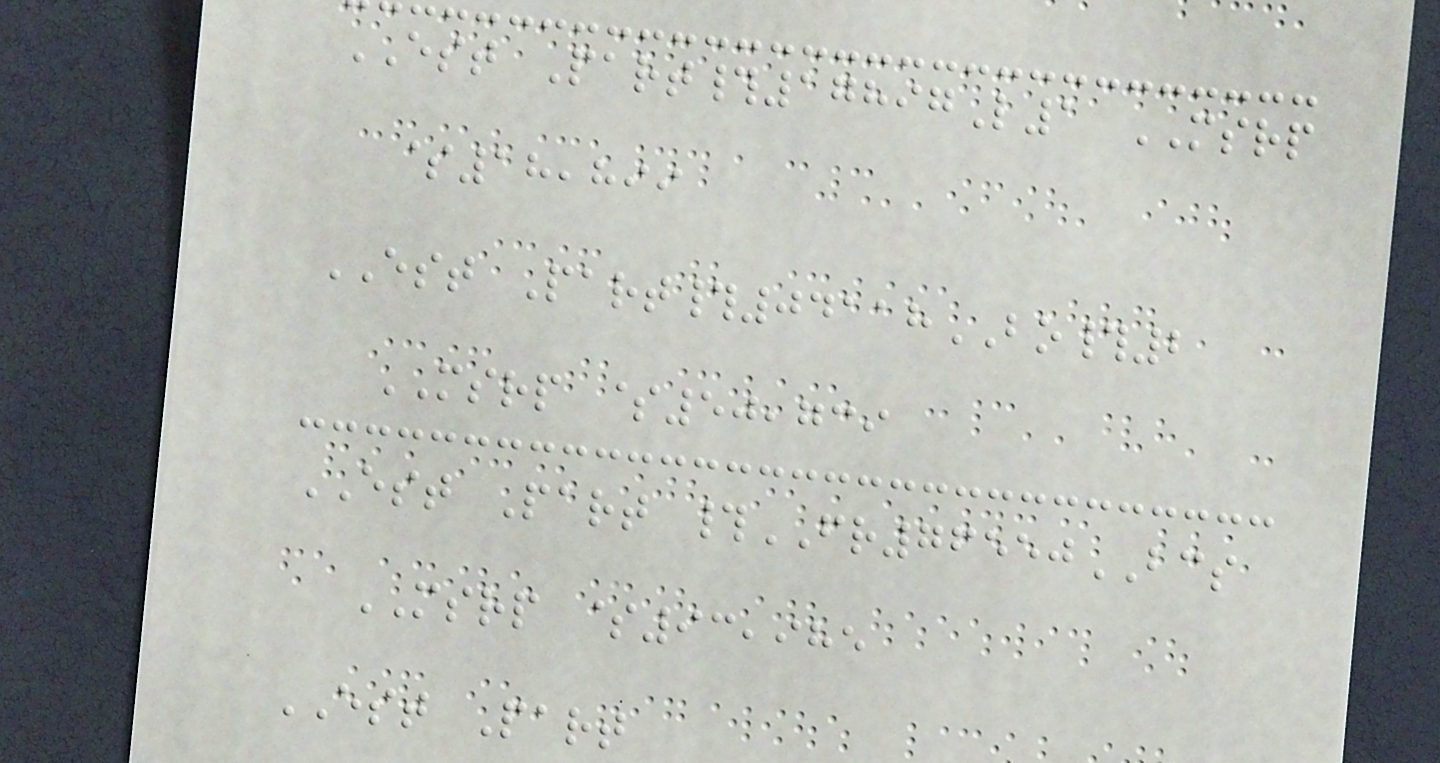EST Part#17897L1 MSRP
$18,899
EST Part#04118BO#2
MSRP $50,739
EST Part #FR76550BCS
MSRP $93,985
EST Part
